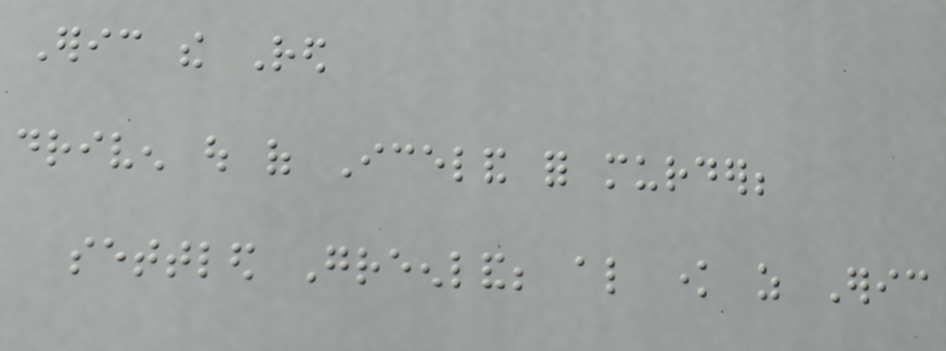Eric the Red
driven out of Iceland for murder;
settled Greenland; also know as Eric
